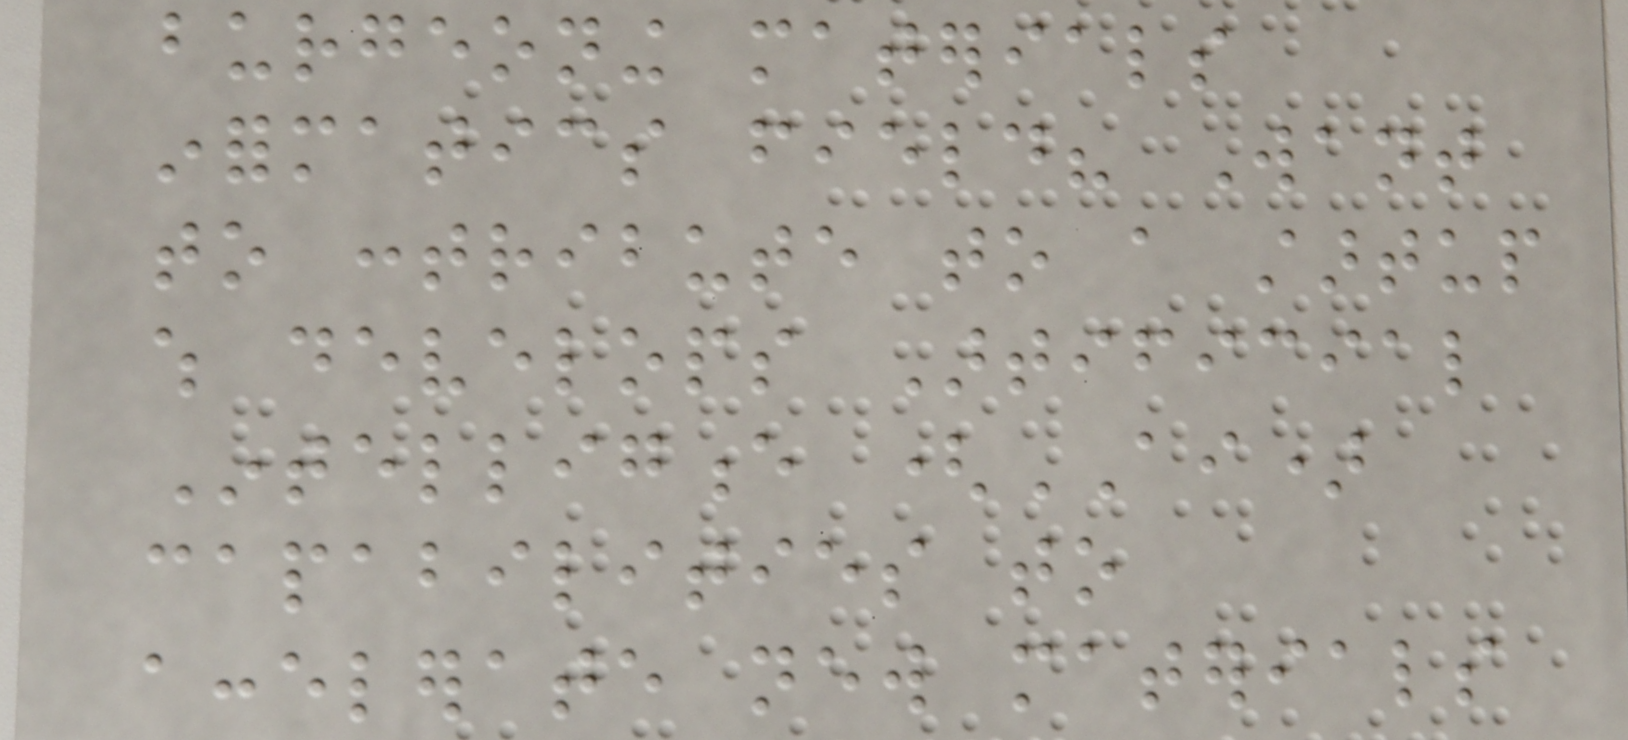burgeoning materials
informatics field? Want
to contribute to a startup
which develops Artificial
Intelligence (AI)
capabilities to
accelerate new materials
